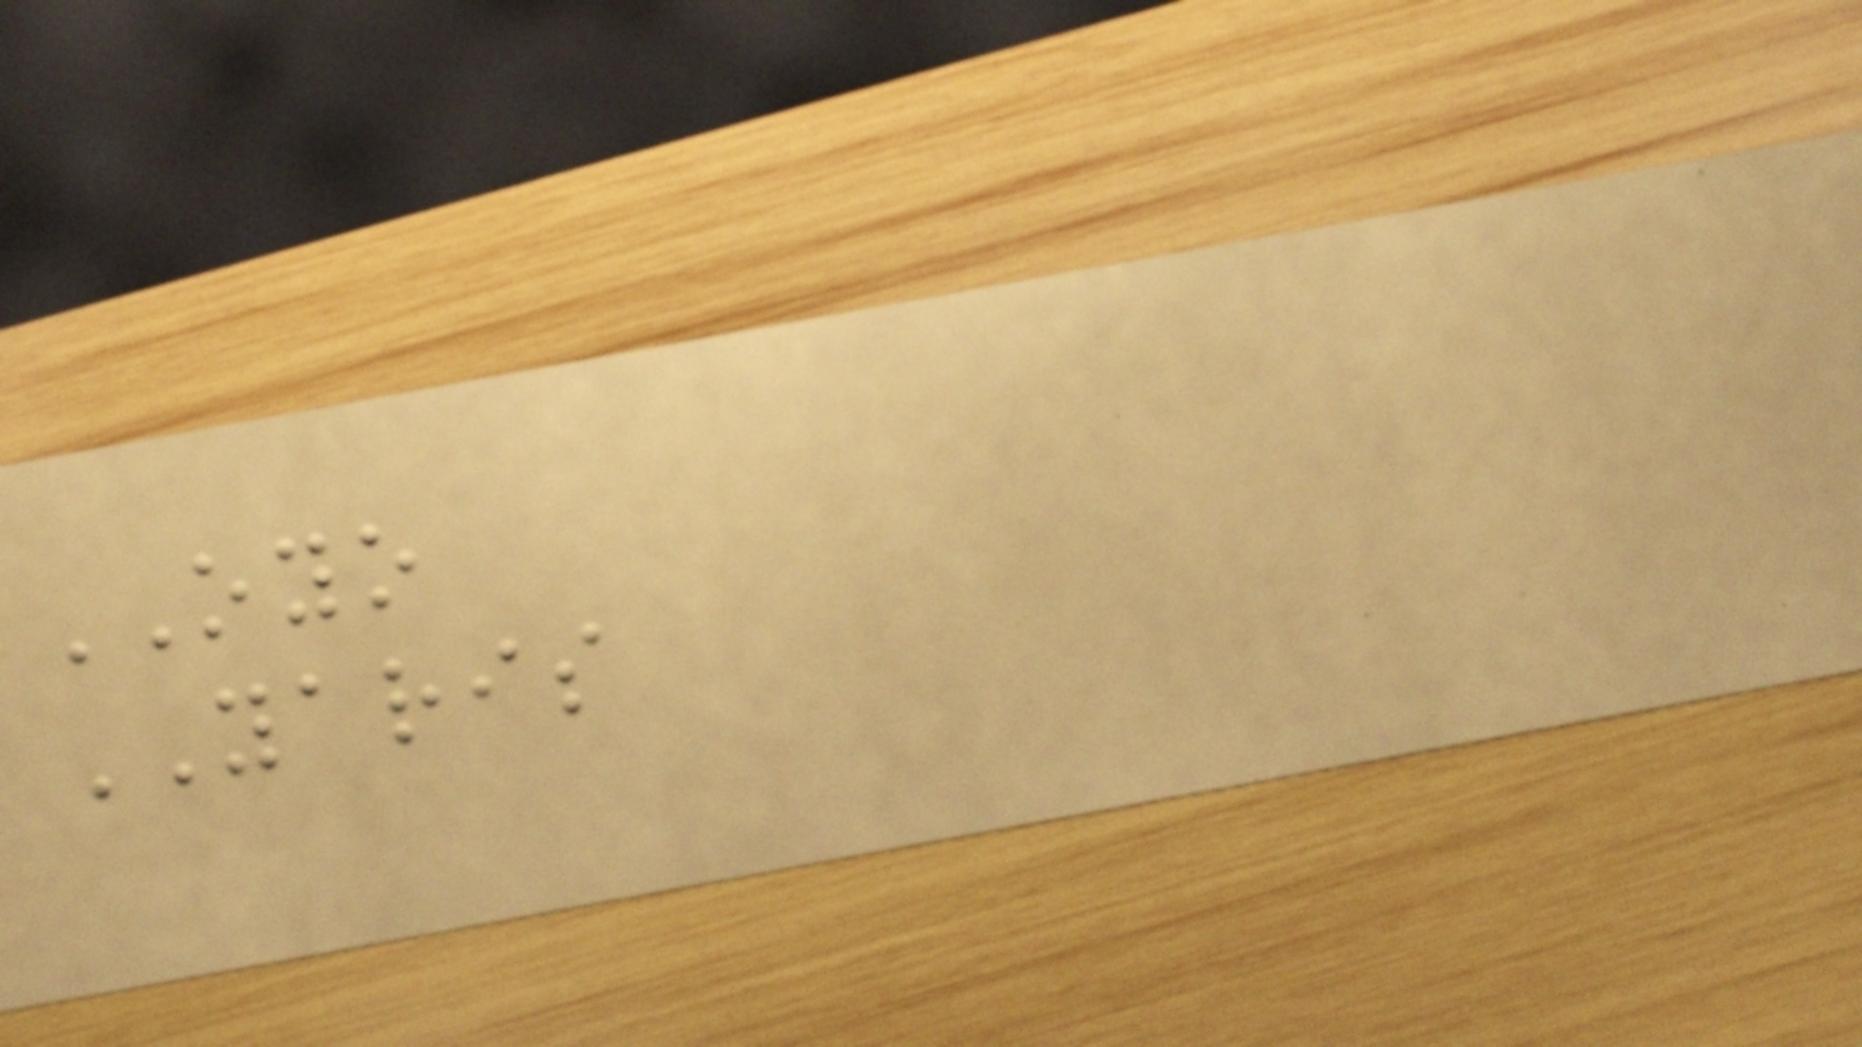OYO
YARIS
